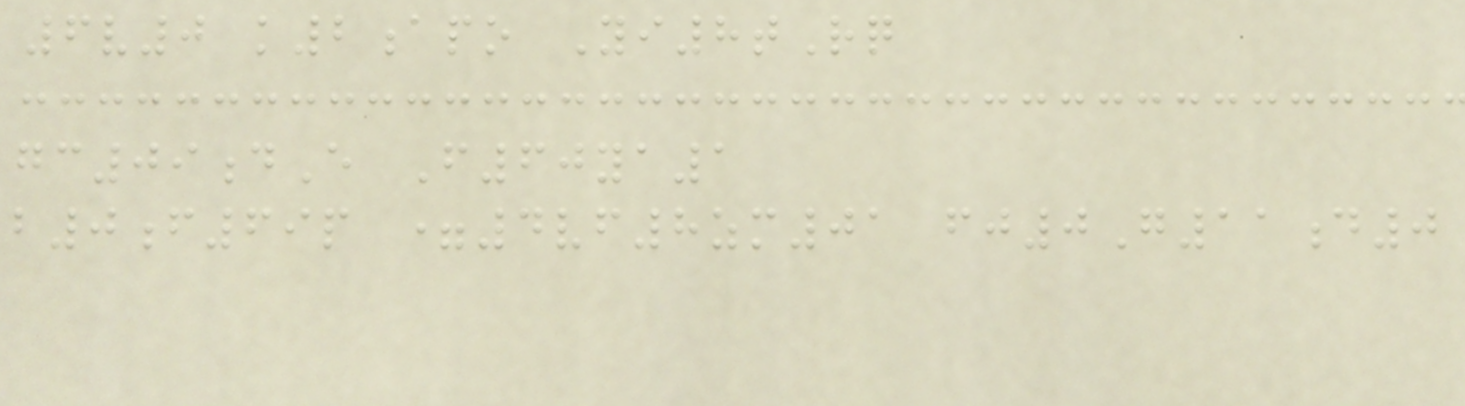6v0 k2apo Yi8tRq
gc09dE F60ya1
b0f69p =4vf8zm01 fj0G11d0
